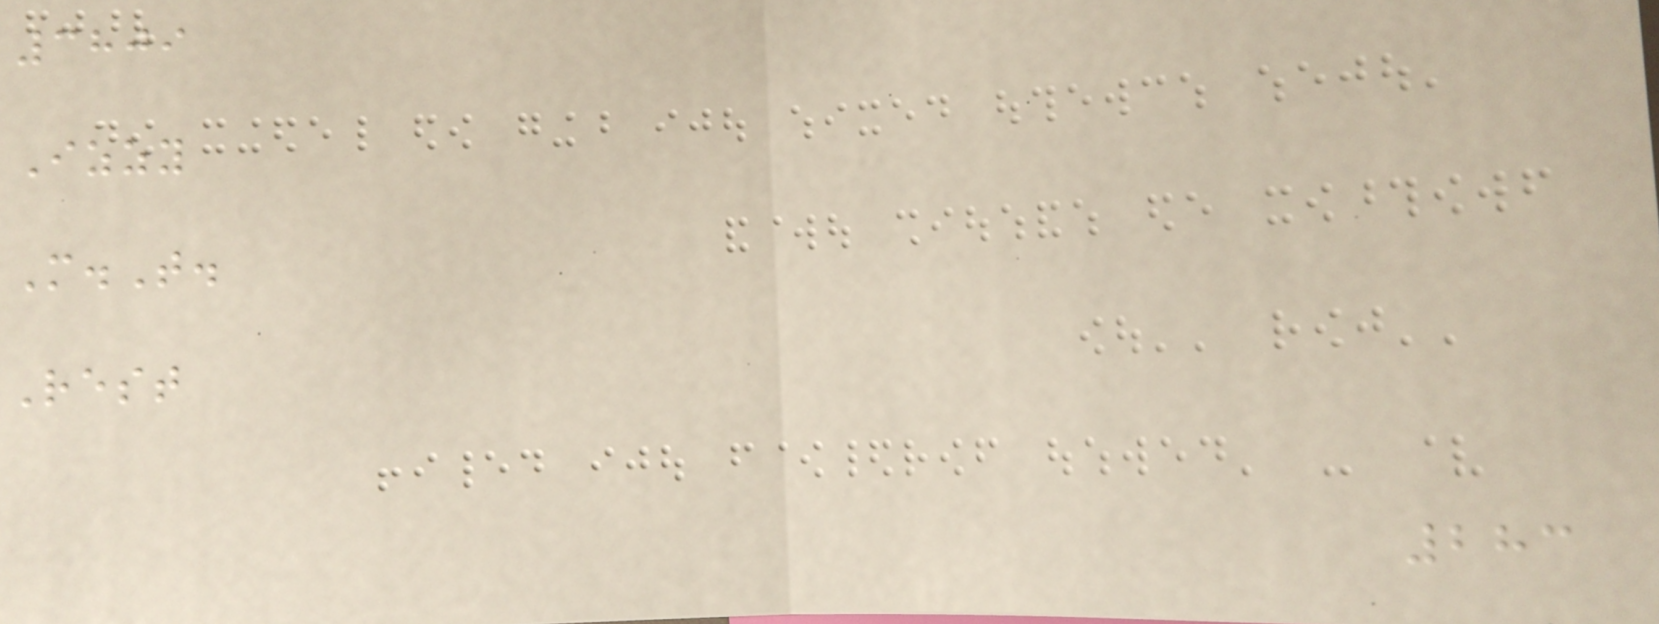3809
Izzy
M.T.
Rest
283
